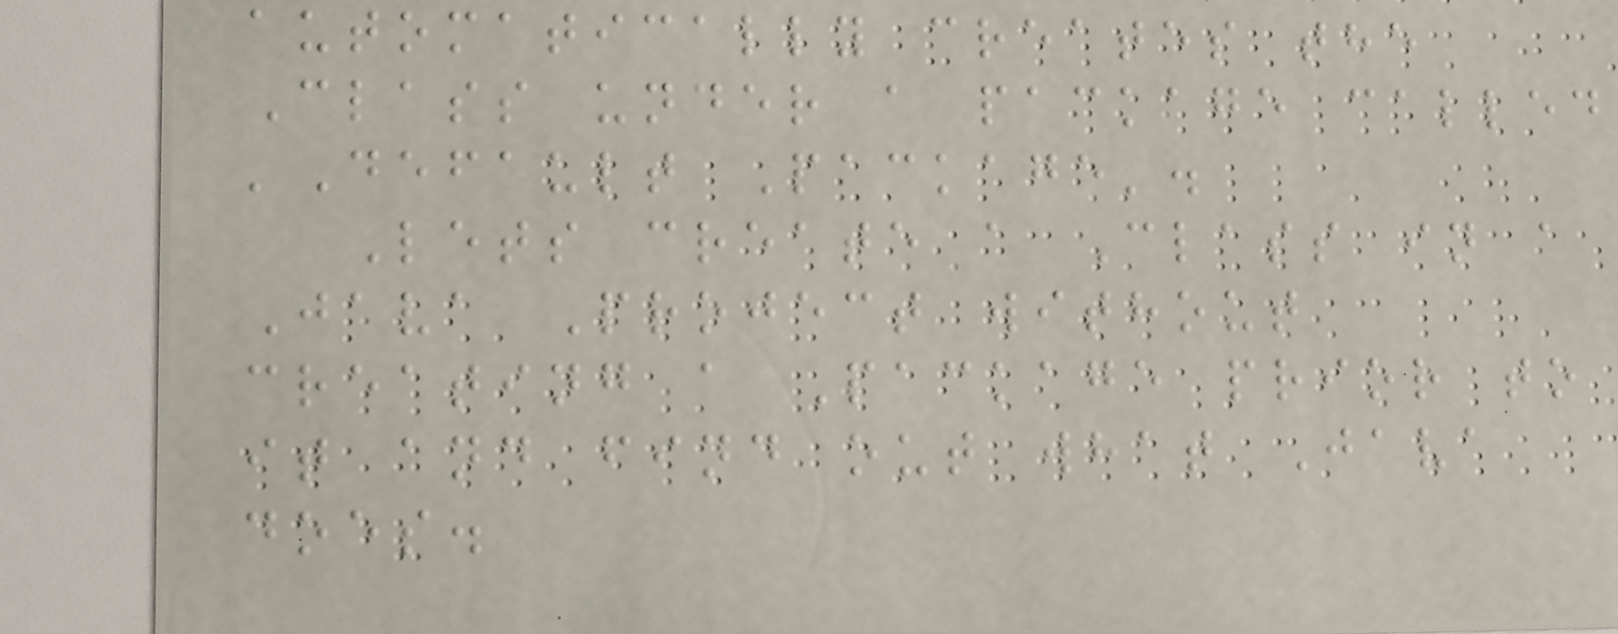automatically creates the
Class under a package called
'Default Package'.
Lets create a Class in a
Java Project without
creating a Package prior to
it and find out what Java
does.
